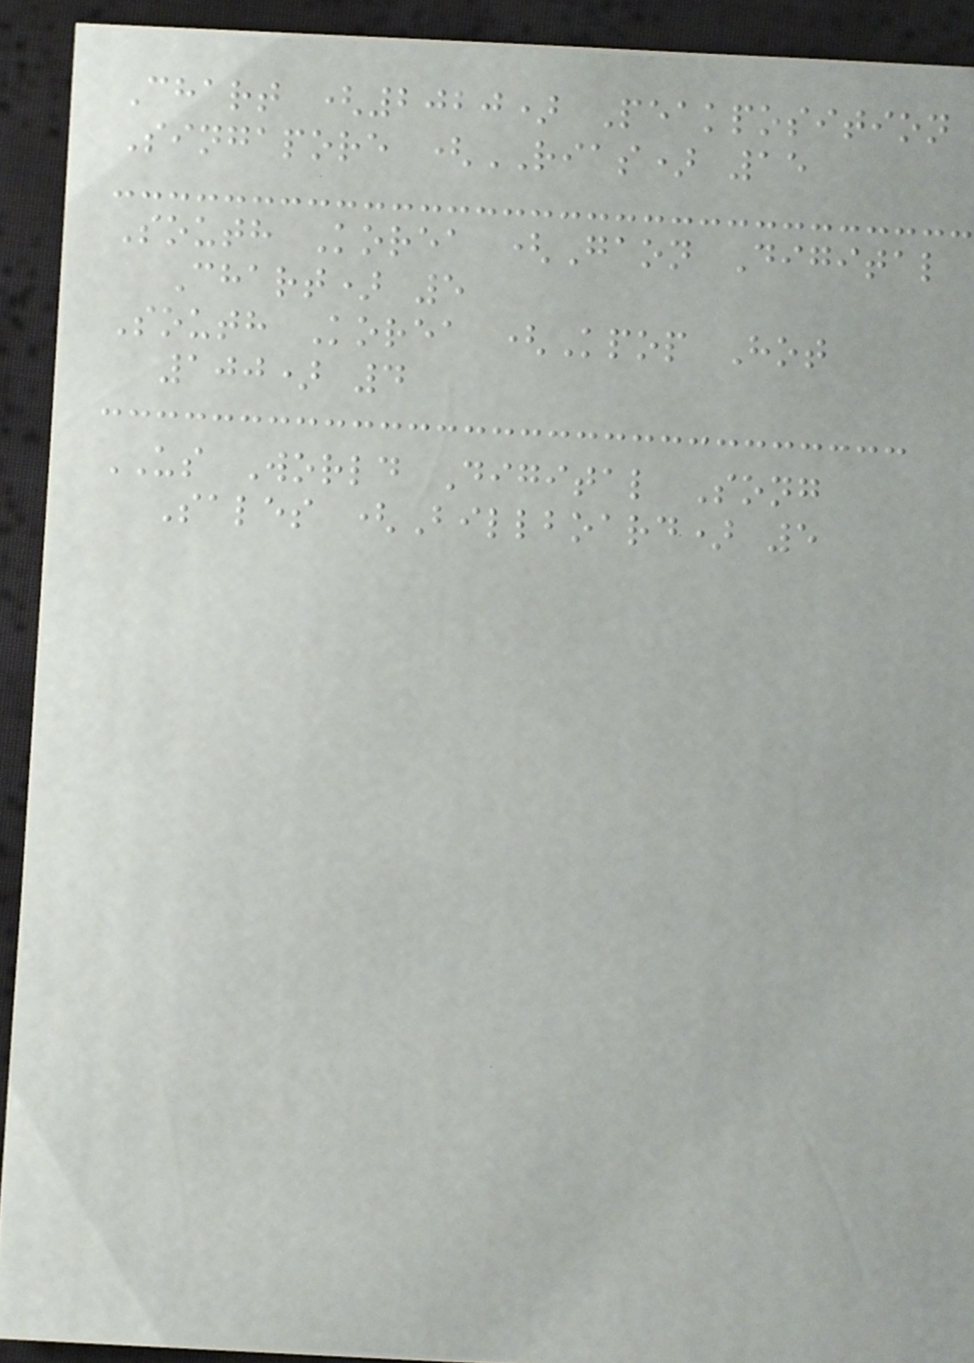Chart (2020) Peakposition
Singapore (RIAS) 15
South Korea (Gaon Digital
Chart) 5
South Korea (Kpop Hot
100) 4
US World Digital Song
Sales (Billboard) 5
